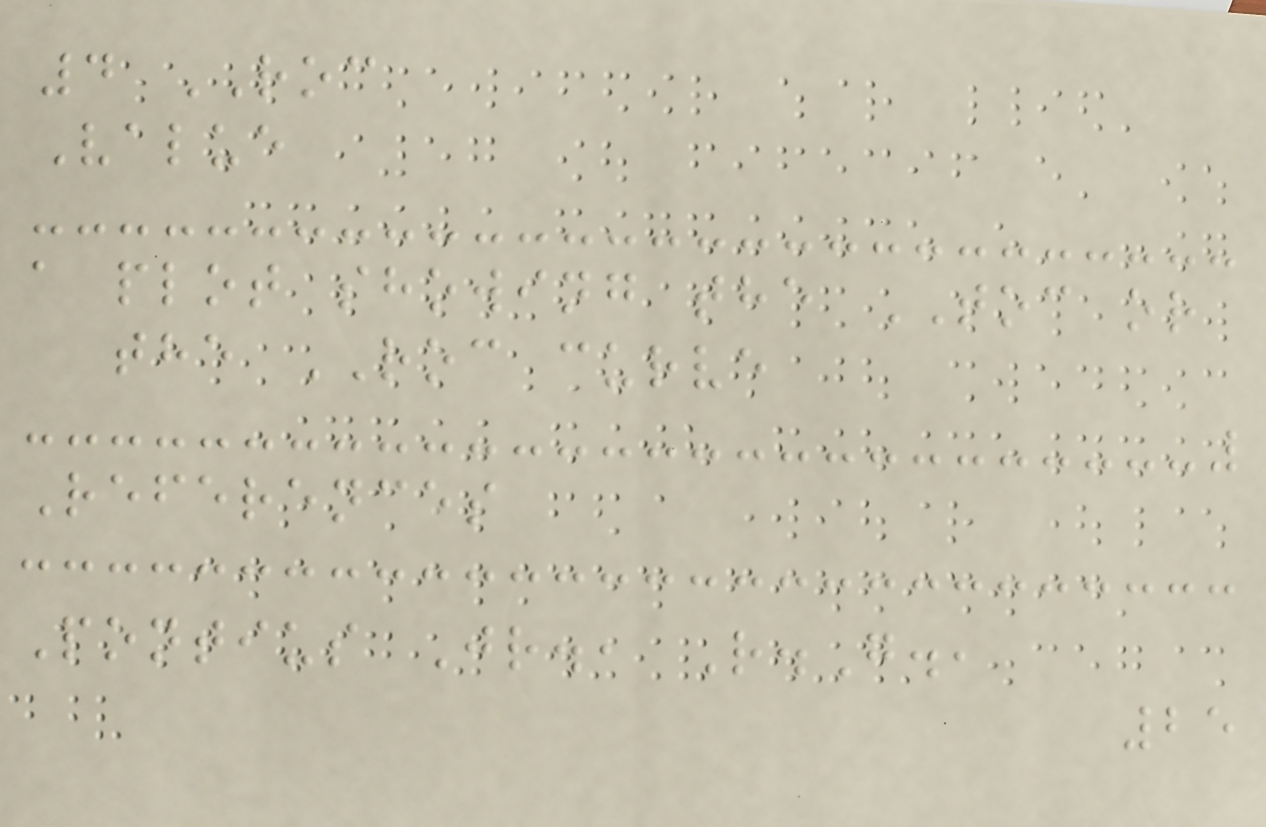4 ROC
Value
a plot showing the TOC or
the ROC curve
References
Pontius Jr., R.G.,
25
